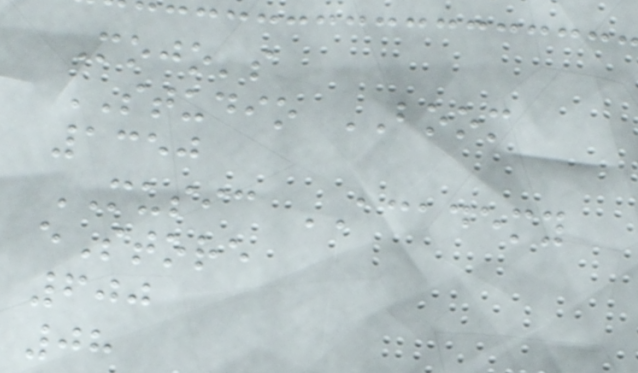Mojo's
STUDIO BOOM
1350
MUSIC ACADEMY
eStore
600
08
